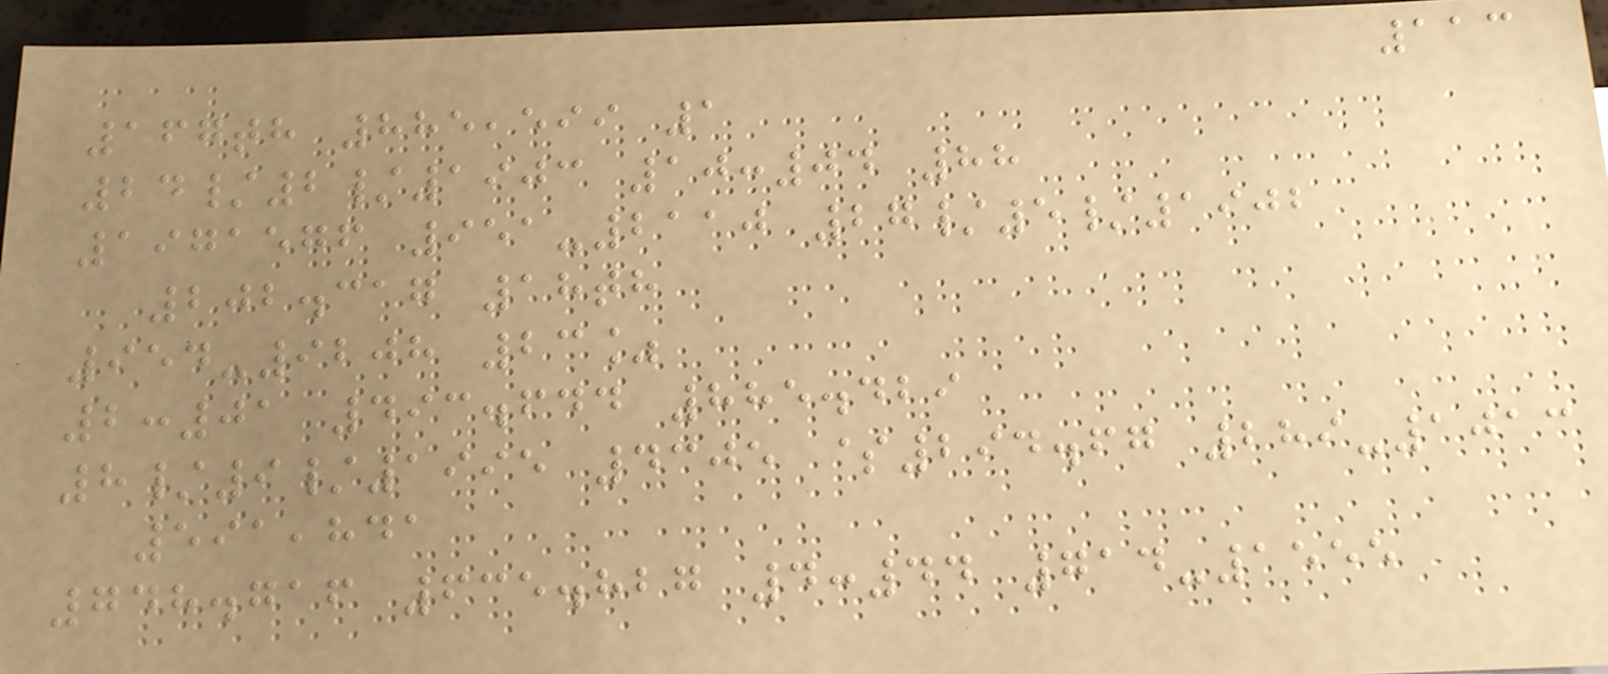113
167th 885,599 1
24/2/1903 10:04 88
1971576 951-2110 27/5/1902
202.317 18th
954-9208 23%
2:01 493.644 885.429
8/9/1995 4305 $294.67 289-1013
591,841
748.716 635.827 4:44 714-1555
